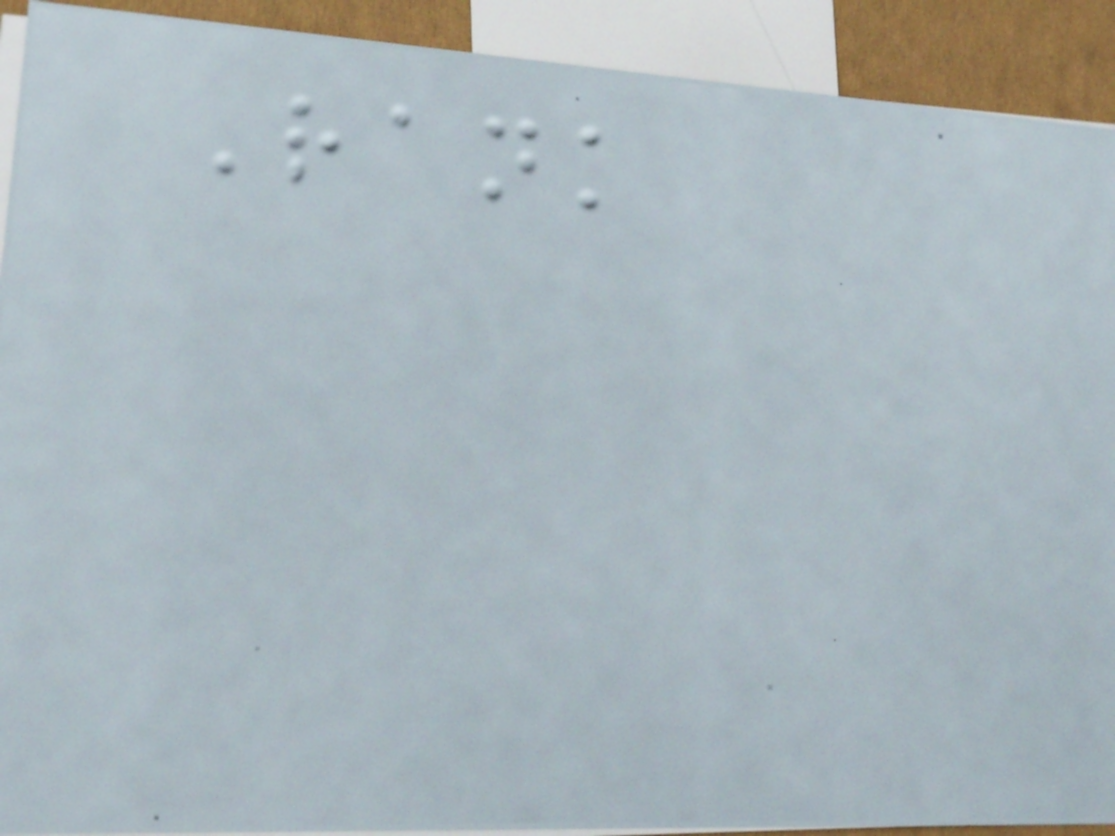Rank
